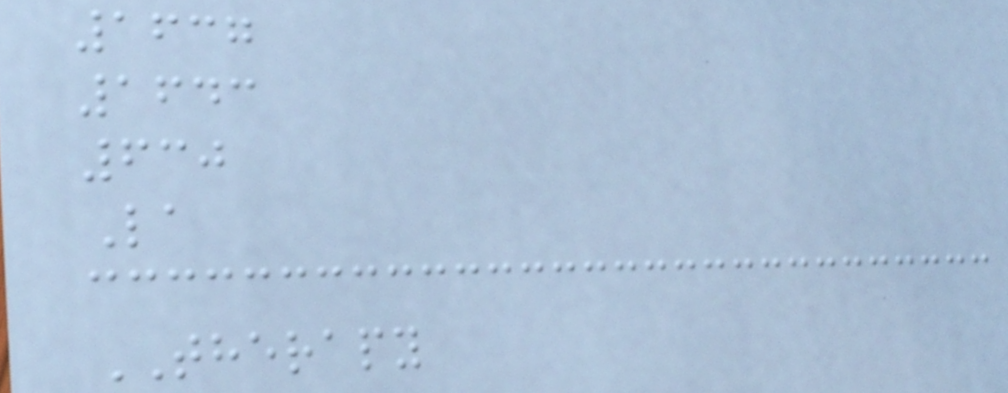1637
1643
630
La
THERAPY
